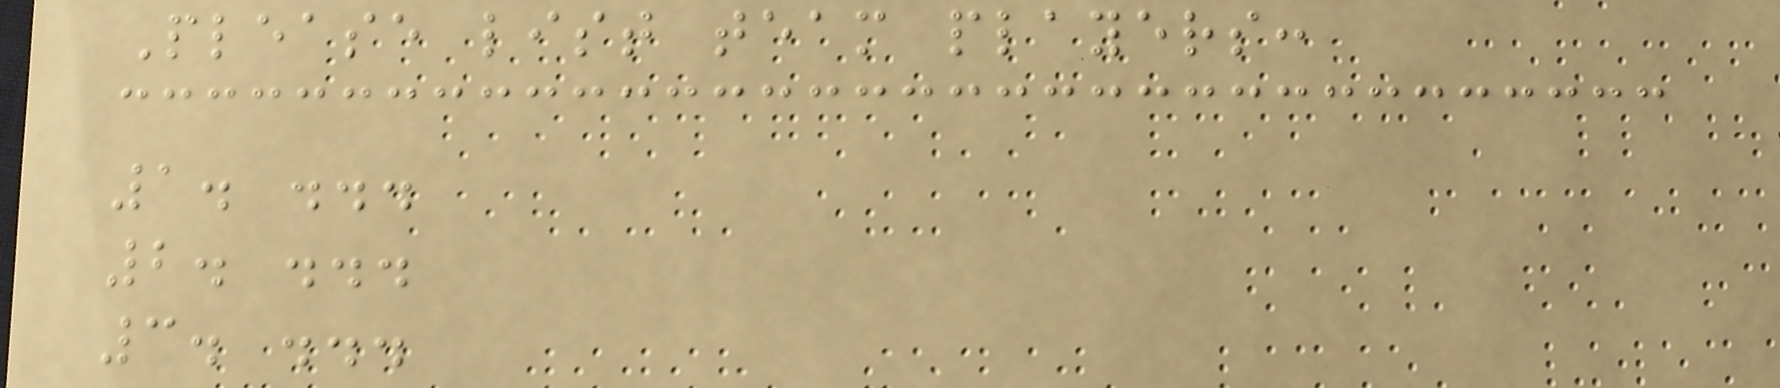Please list team players:
1. ...
2. ...
3. ...
